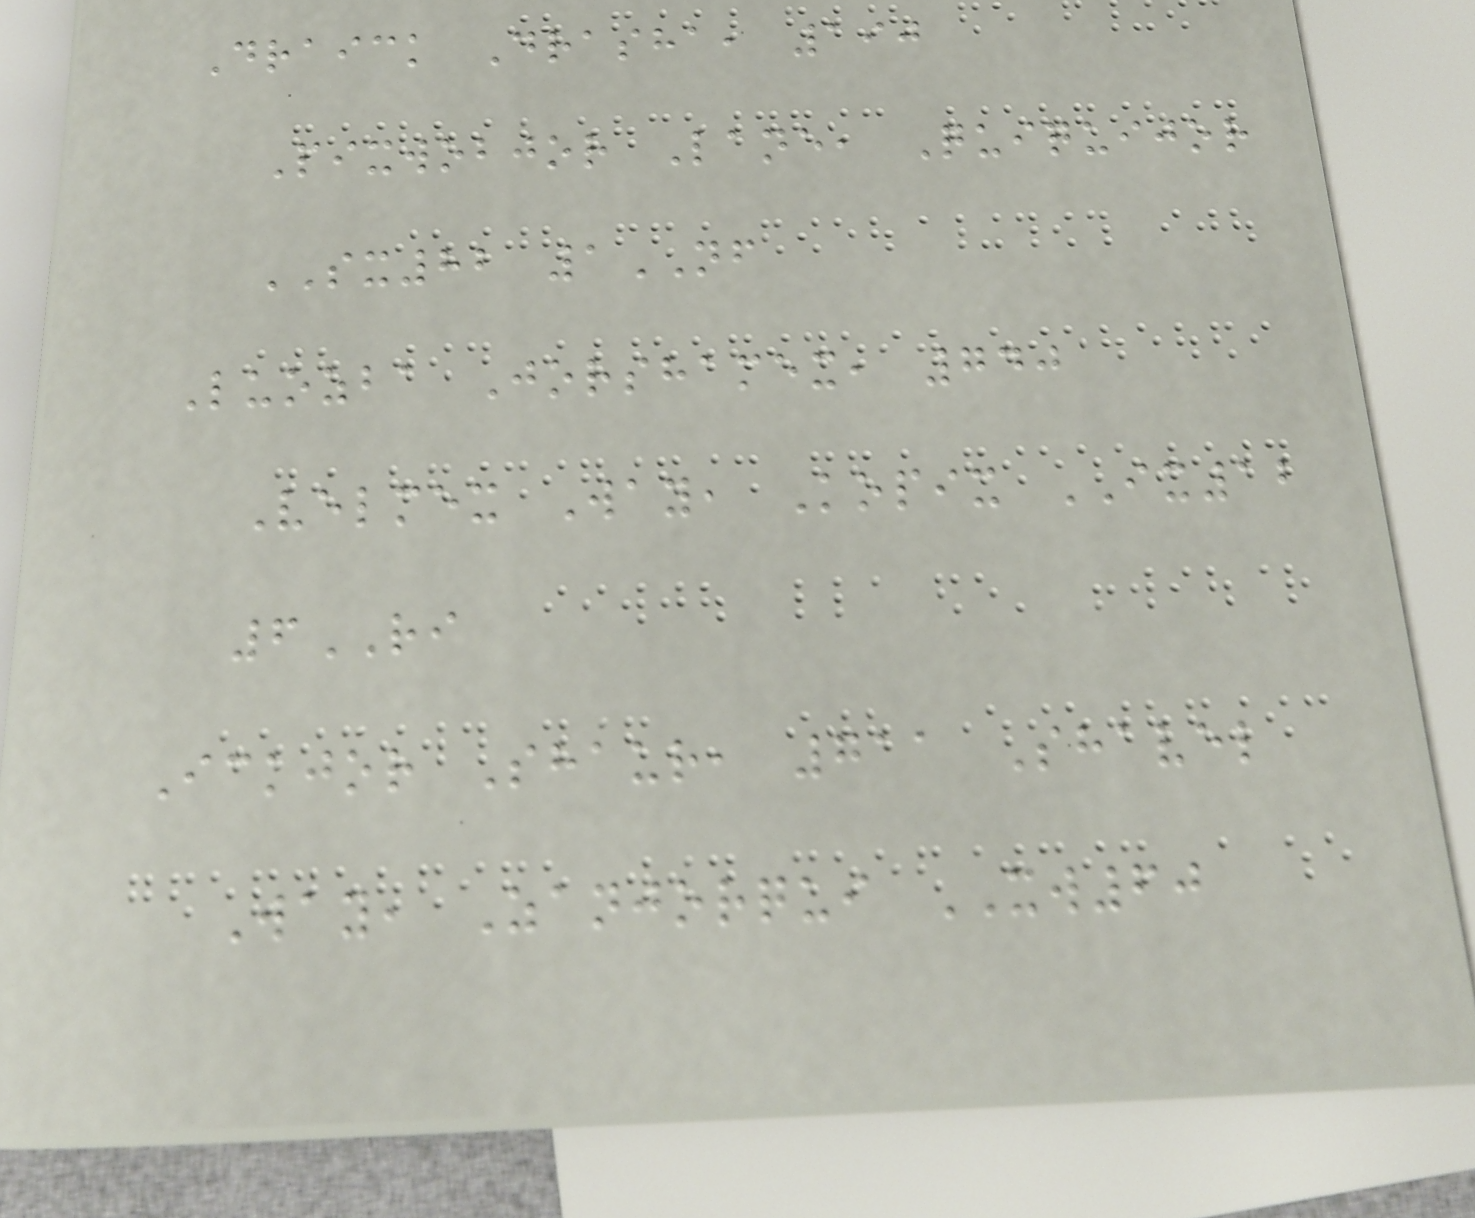Draick Drasha, 190
Pixwobjor Lane, Quiquijor
SX82 1NF
Luozba Jorshamex, 740
Velmex Way, Kopix IX12
6RI
Ickjor Shaur, 711 Shavel
Way, Zanjorqui XW60
